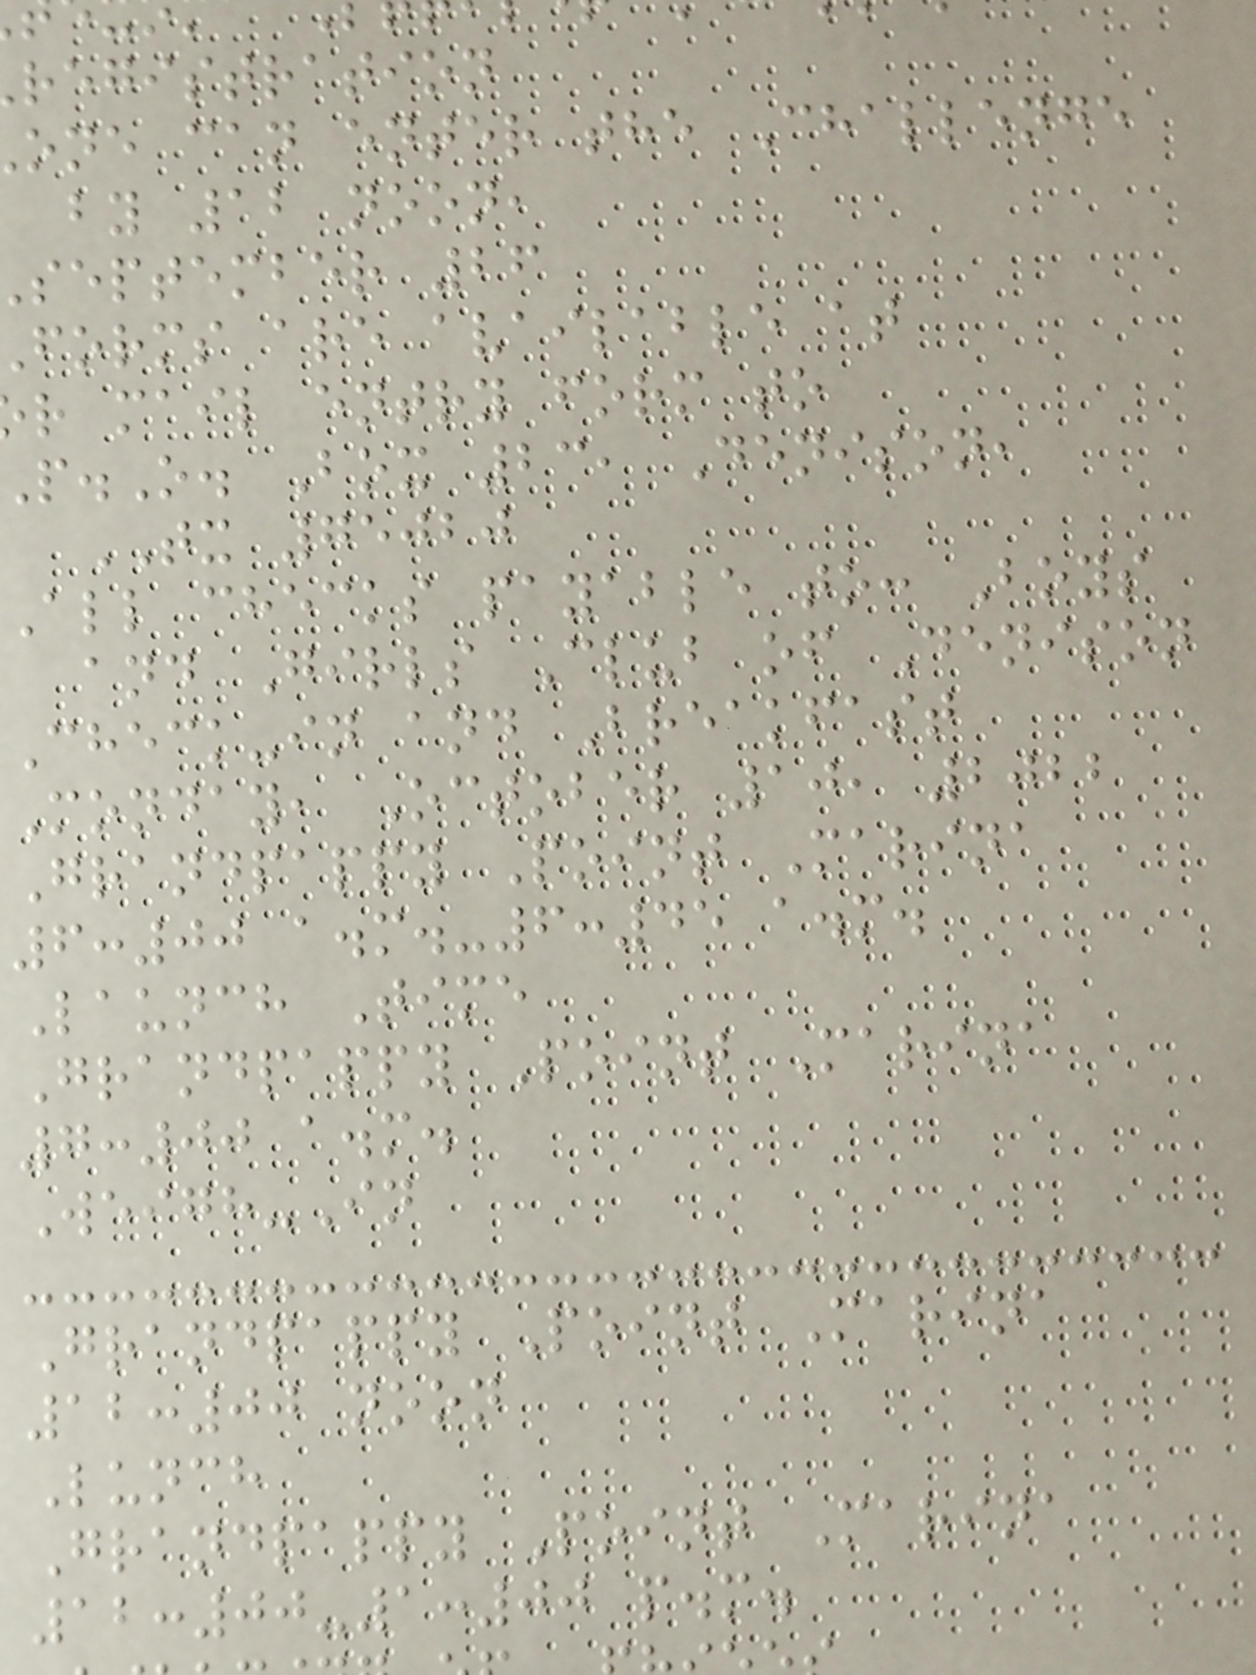registration
one can enter the Challenge
by 12 noon,
september 26
forms are available at
r mail entry form to
.O. Box 23, Denison,
TX 75020
All checks payable to: Boys
and Girls Club of Denison
Check-in and Breakfast
Monday, October 10, 2022
Grandpappy Point Marina
6:00 a.m.-6:45 a.m.
Launch Time
Grandpappy Point Marina
7:00 a.m.
Weigh-In
Grandpappy Point Marina
12:00 noon
Lunch
Grandpappy Point Marina
12:00-1:00 p.m.
